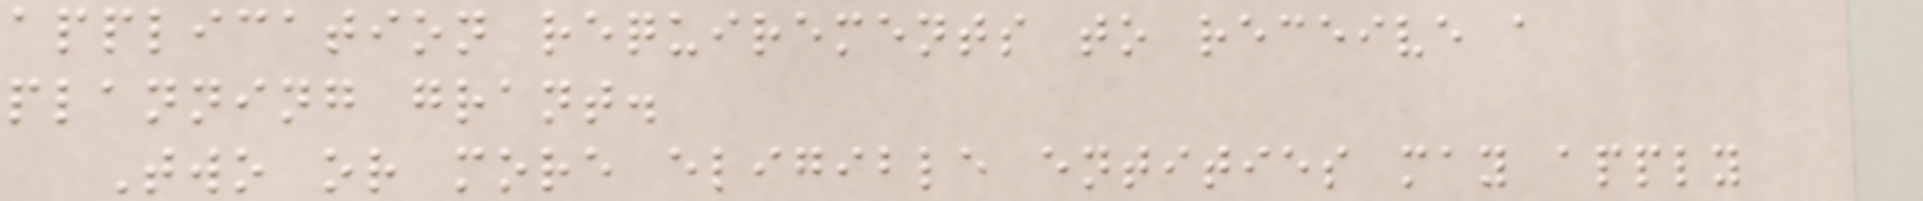application requirements to receive a
planning grant.
Two or more eligible entities may apply
